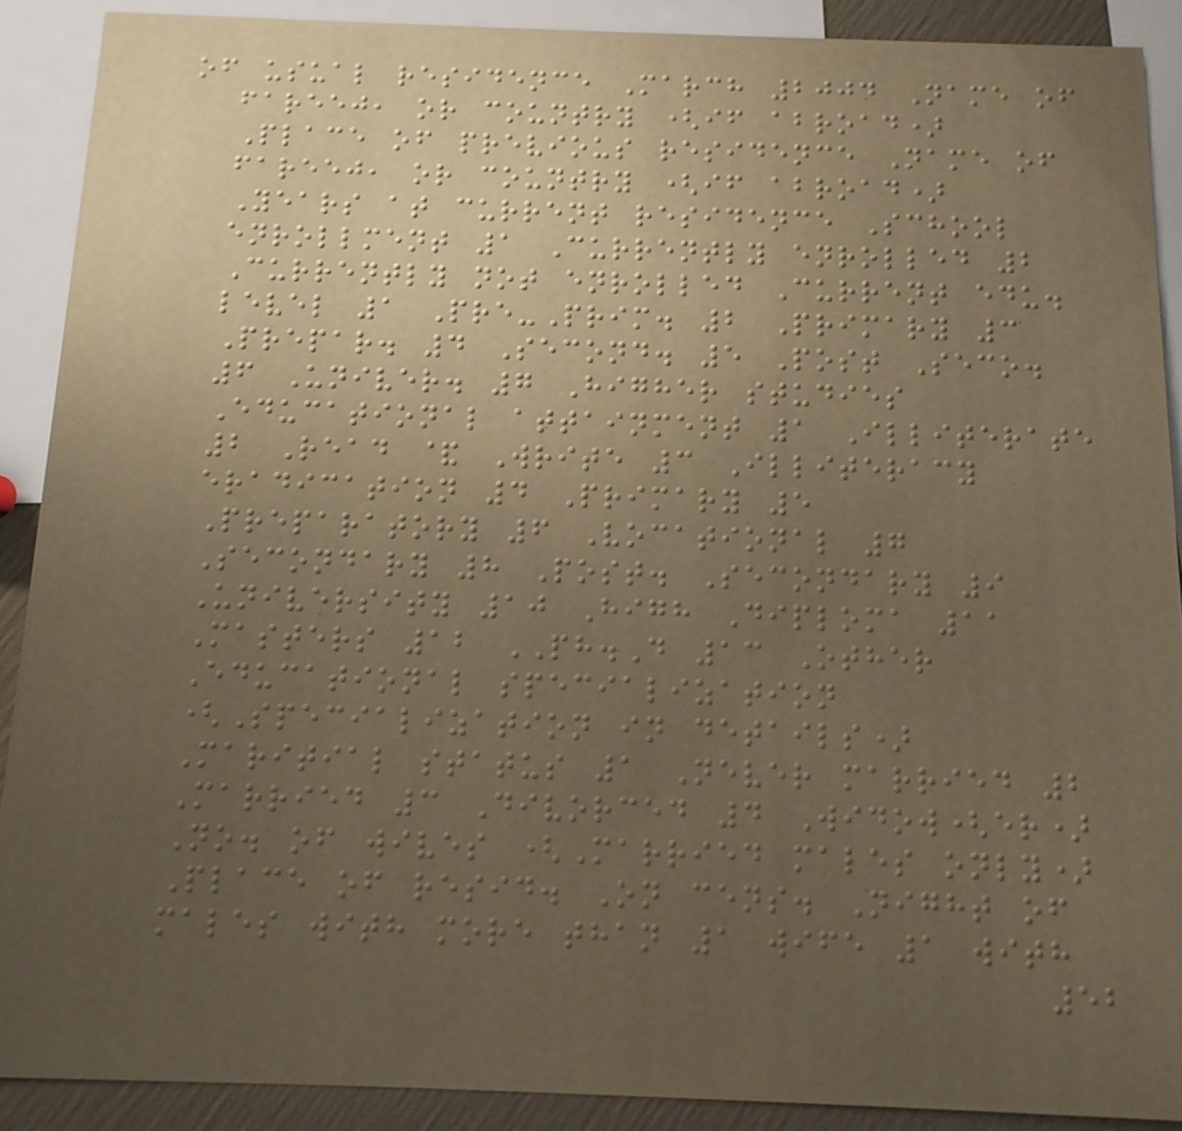of usual residence March 2004 Name of
fareej, or country (if abroad)
Place of previous residence Name of
fareej, or country (if abroad)
Years at current residence School
enrollment 1 Currently enrolled 2
Currently not enrolled Current edu.
level 1 Pre-Prim. 2 Primary 3
Prepar. 4 Second. 5 Post Seco.
6 Univer. 7 Higher studies
Educational attainment 1 Illiterate
2 Read & Write 3 Illiteracy
eradication 4 Primary 5
Preparatory 6 Vocational 7
Secondary 8 Post. Secondary 9
University 10 High Diploma 11
Masters 12 PH.D 13 Other
Educational specialization
(Specialization in details)
Maritial status 1 Never married 2
Married 3 Divorced 4 Widow(er)
No. of wives (Married males only)
Place of resid. On cens. Night of
males with more than 1 wife 1 with
52
